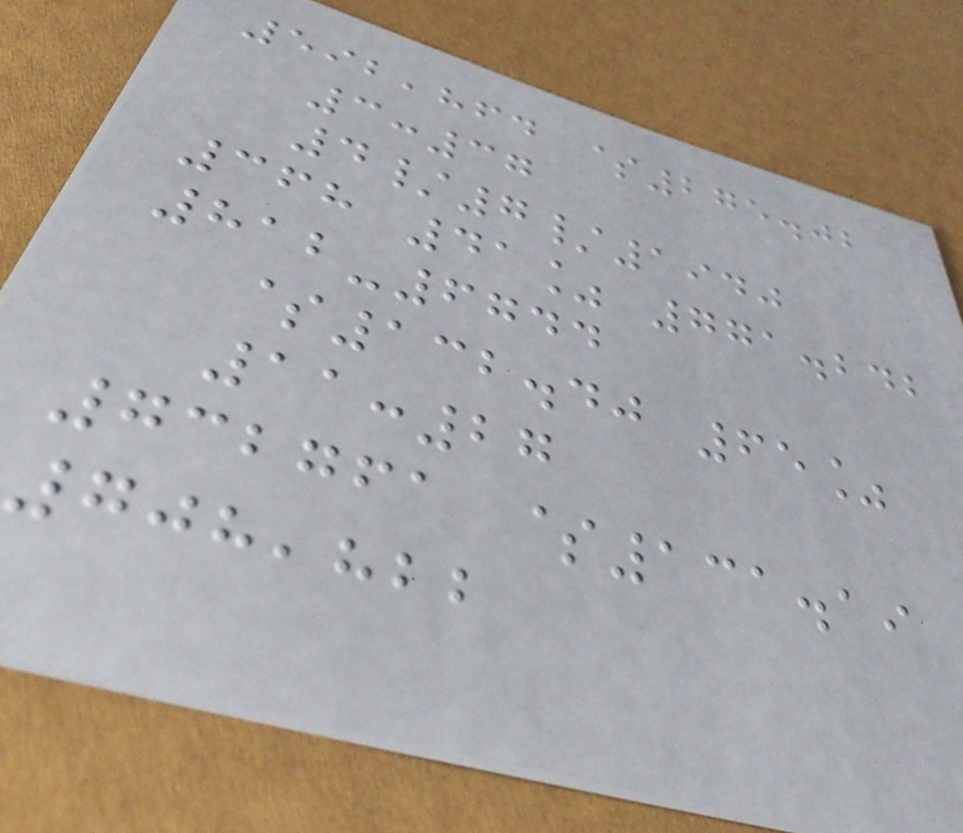592,864 $275.02
3:37
4/7/1940
368 41% 771.242
812-6744
$132.40 65%
11:27
732761 $131.19
708,822
